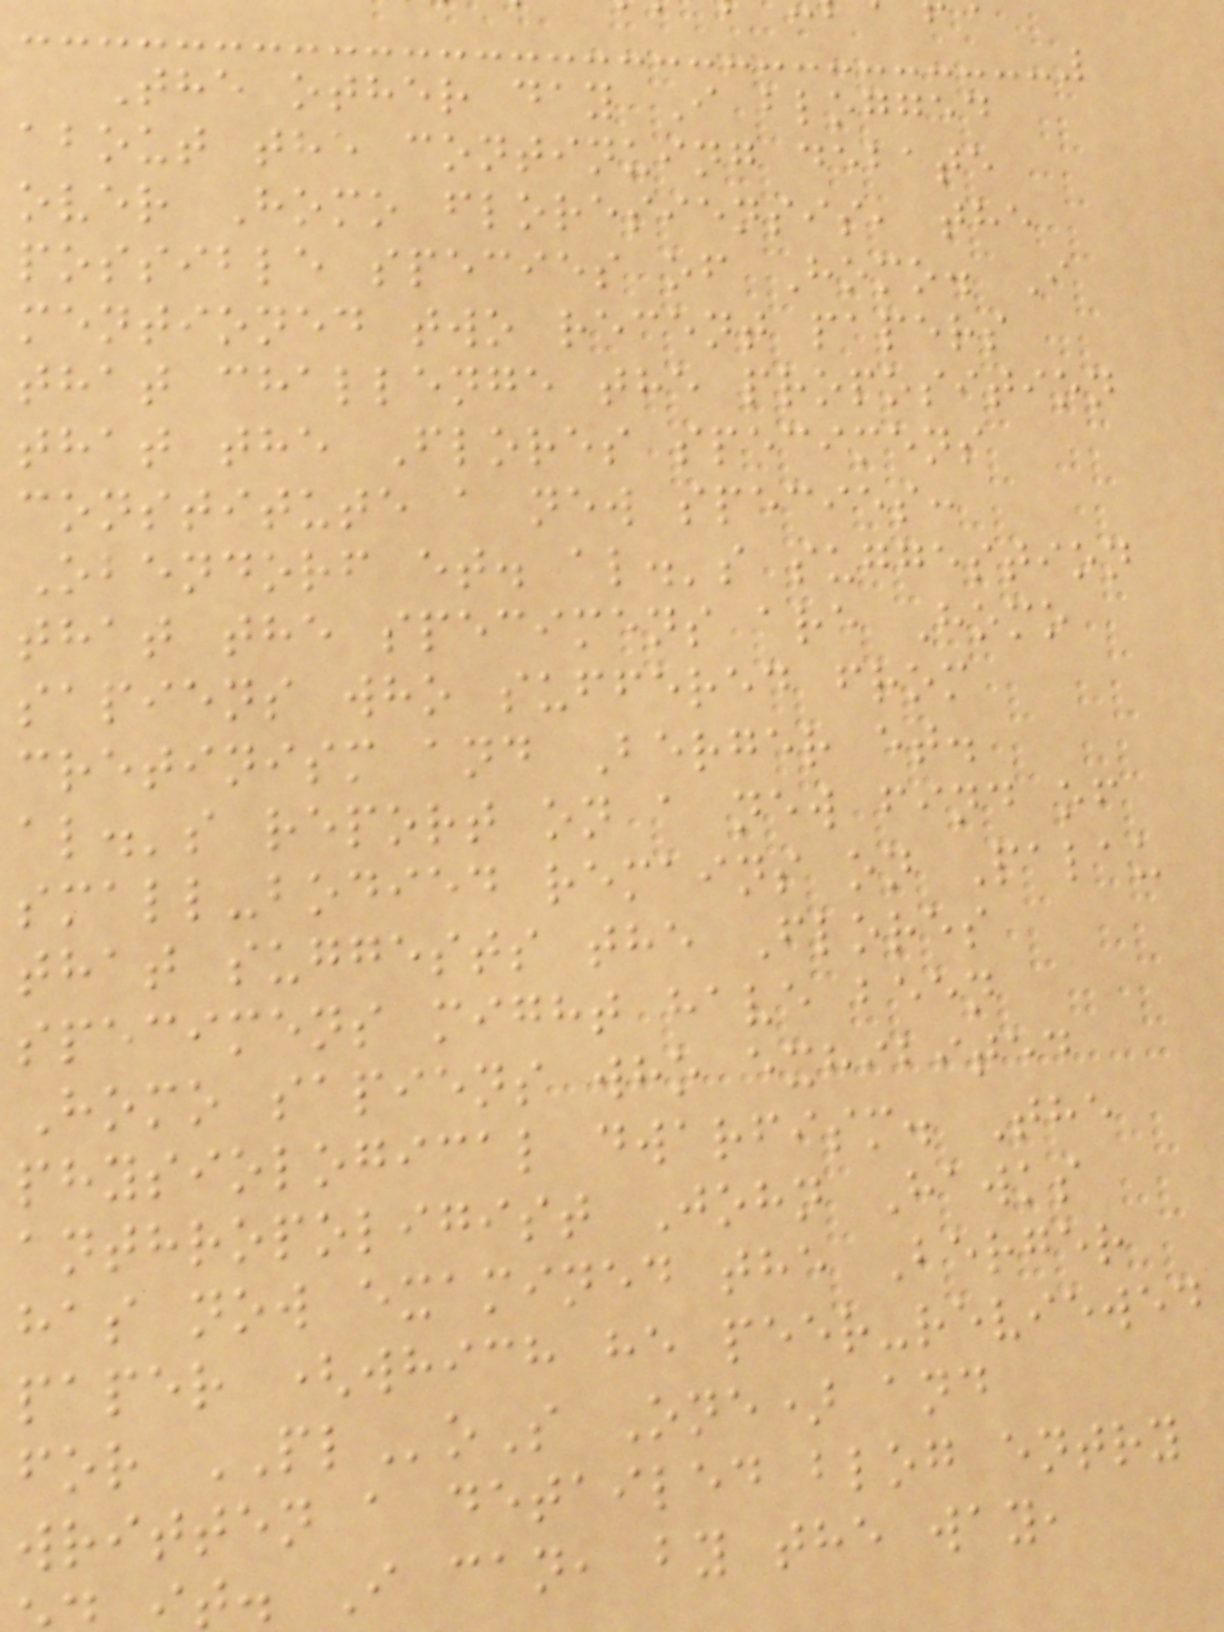The other day I blogged
about the continuing debate
over Homo floresiensis, the
possible species of Homo. I
mentioned two recent papers
that challenge the proposition
that the Flores specimens
constitute a new species:
Obendorf et. al.'s suggestion
that the specimens are Homo
sapiens who suffered from
cretinism and Berger et.
al.'s report on a new find of
small-bodied remains on Palau
that suggests the Flores
specimens might have been
Homo sapiens who exhibited
physiological dwarfism. The
anthropoligist John Hawks
has now examined the Berger
paper (which he peer-reviewed
for PLoS One) and
written a detailed blog entry
t. I can, by the way,
